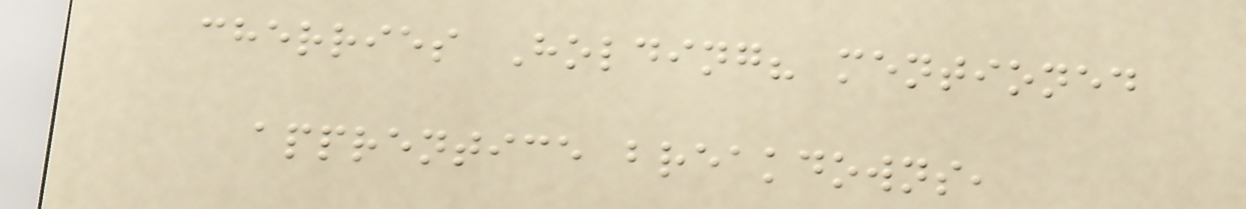cherries Holding? mentioned
apprentice breakdowns,
